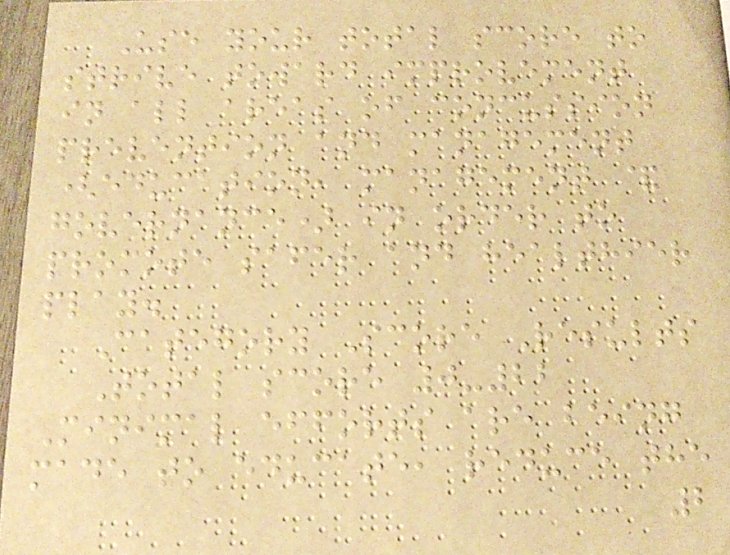Use your total score to
strive toward improvement
in all areas of concussion
prevention and management
(education, management &
governance) in order to
promote safer and healthier
play.
Category Score Results
Total score 0-22
Minimal efforts are being
made to educate, reduce the
2
